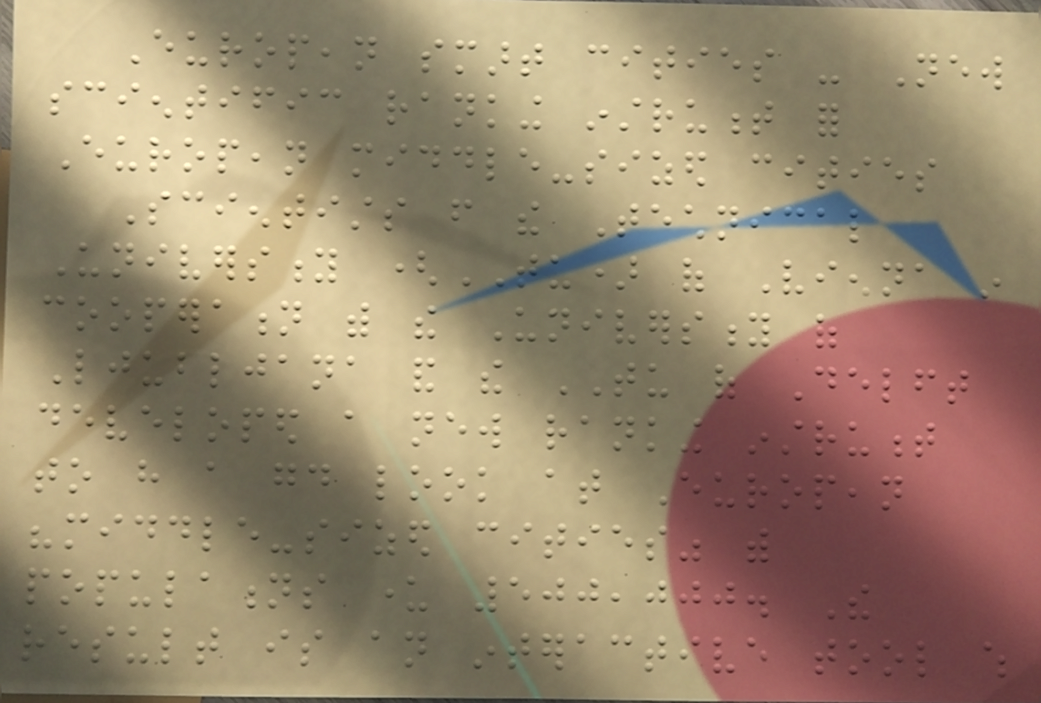European smart cities - New
scientific ranking instrument for
European middle-sized cities
Scientists from the Technical
University (TU) of Vienna in
cooperation with the University of
Ljubljana and the TU of Delft
developed a new ranking instrument
to have a good look at European
"middle-sized cities" with
populations under 500,000. The
result is an interactive tool which
